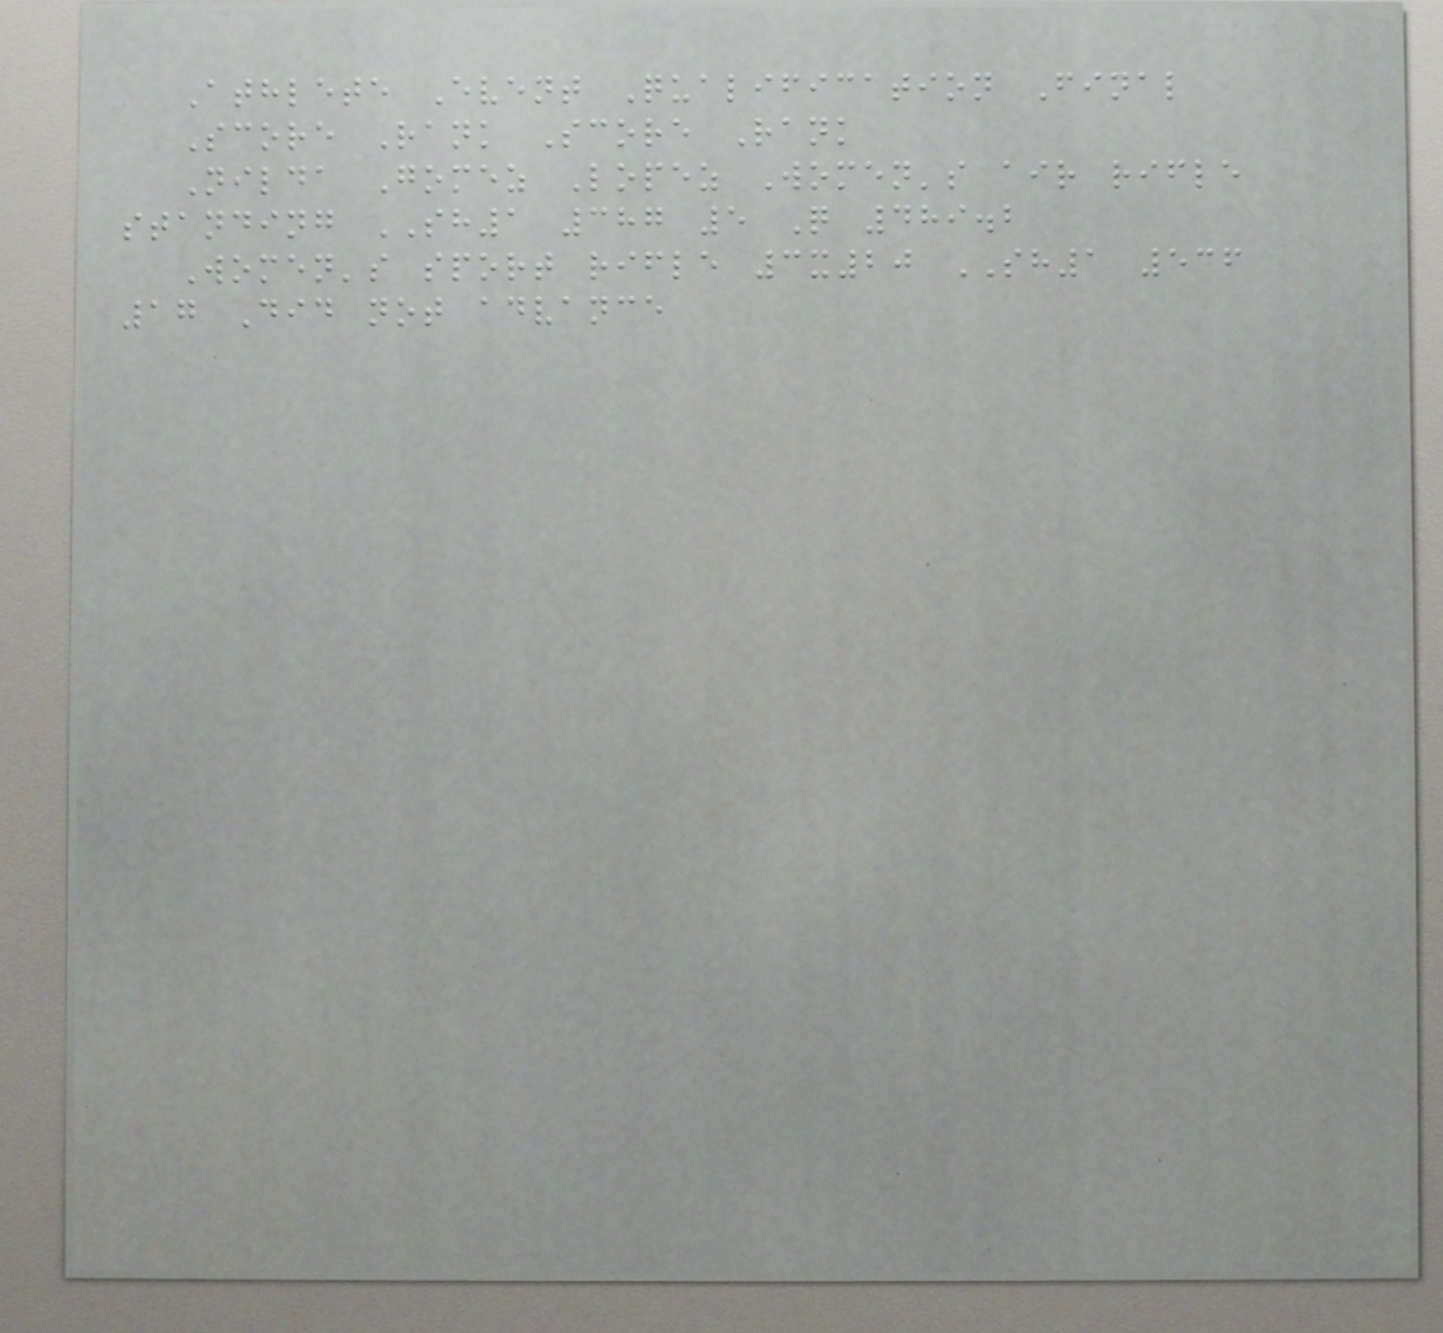Athlete Event Qualification Final
Score Rank Score Rank
Nilda Gomez Lopez Women's air rifle
standing SH1 387 5 Q 489.2
Women's sport rifle 3x20 SH1 536
17 Did not advance
